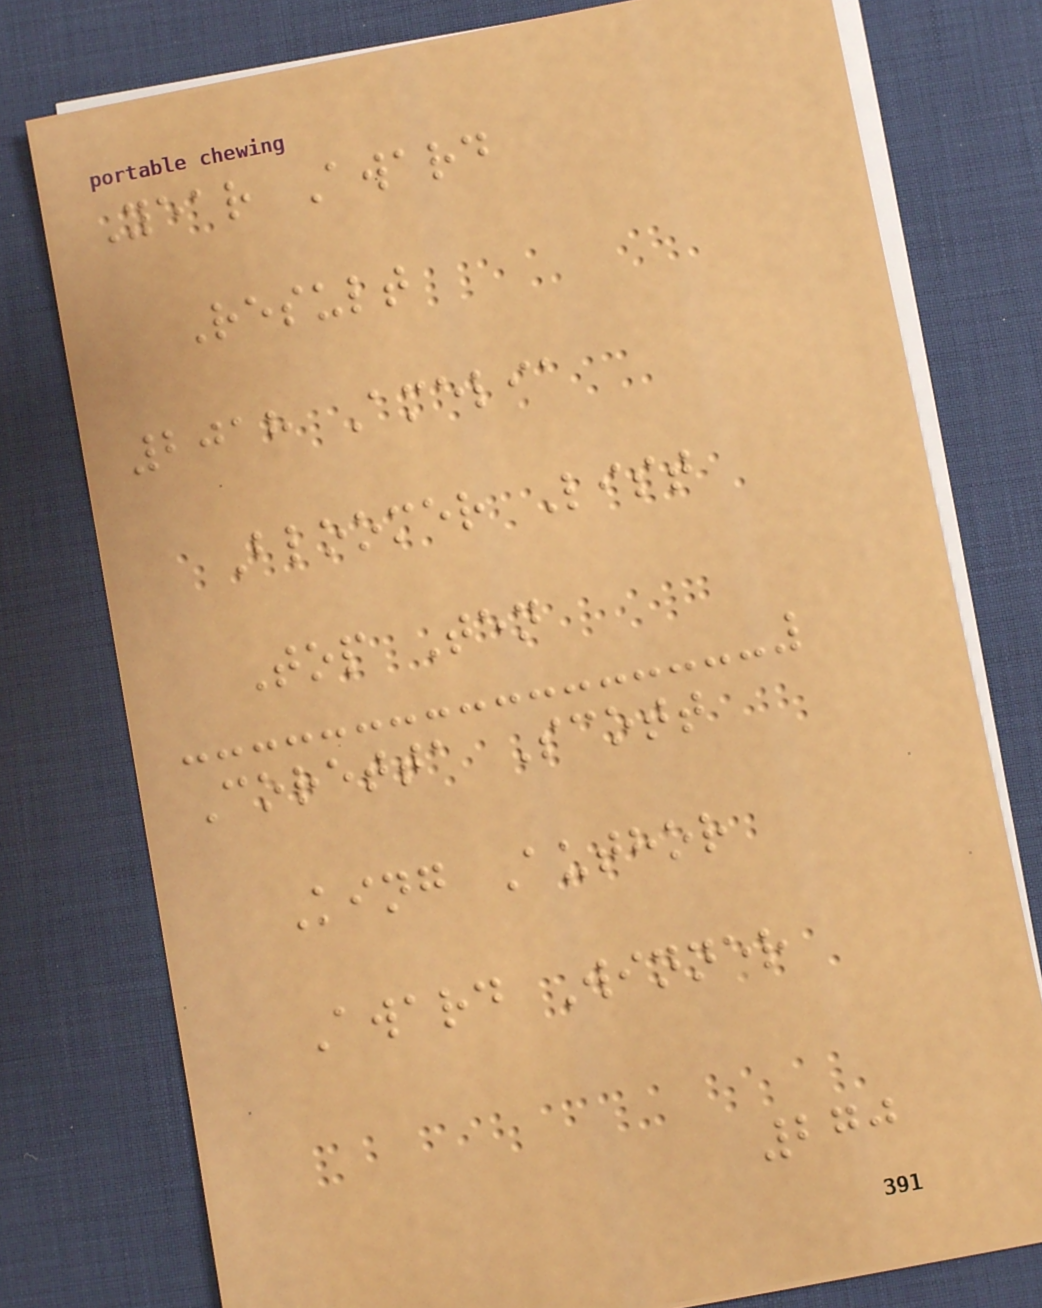Year Award
Result
2018 Amelia
Bloomer List
Top Ten
Coretta Scott
King Author
Award Winner
270
